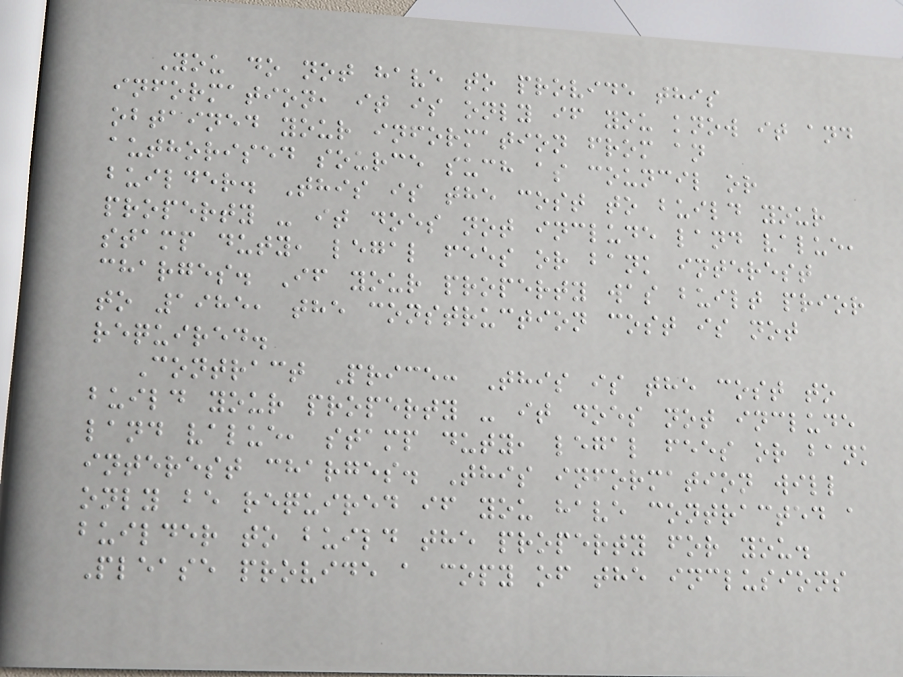You do not have to provide this
information, it is only if you know it and
obtained your information from an
authorised source such as council or
builder. This is the cost to build your
property - it does not include land value,
stamp duty, legal fees or bank interest
charges. If your property was built prior
to 1985, the construction cost is not
required.
Contract Price: This is the cost to
build your property - it does not include
land value, stamp duty, legal fees or bank
interest charges. This information will
only be required if you have contracted a
builder to build the property for you.
Please provide a copy of the inclusions
